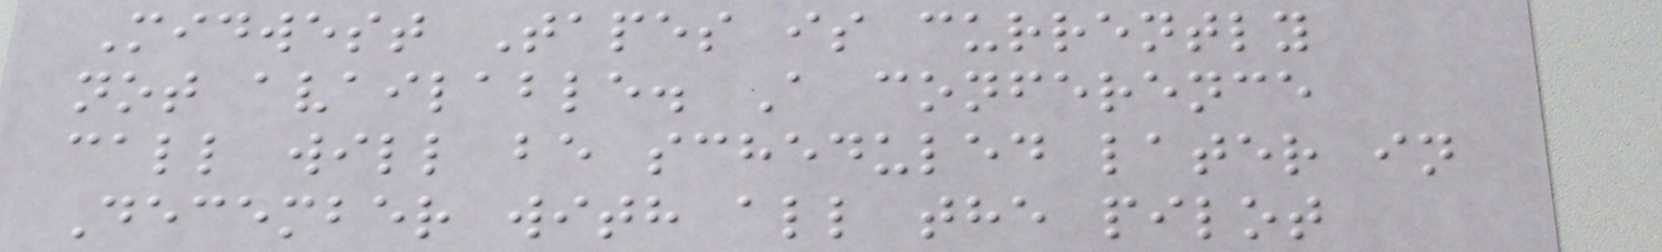Midwest Tapes is currently
not available. A conference
call will be scheduled later in
December with all the pilot
